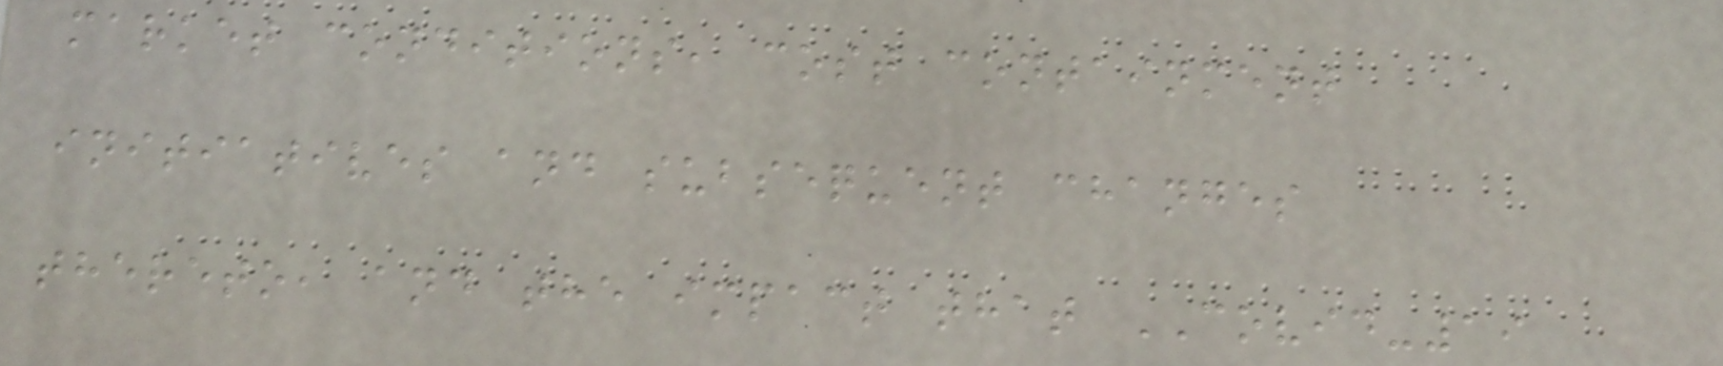market conditions, cost containment
initiatives and subsequent changes
thereto, and the impact that COVID-19
